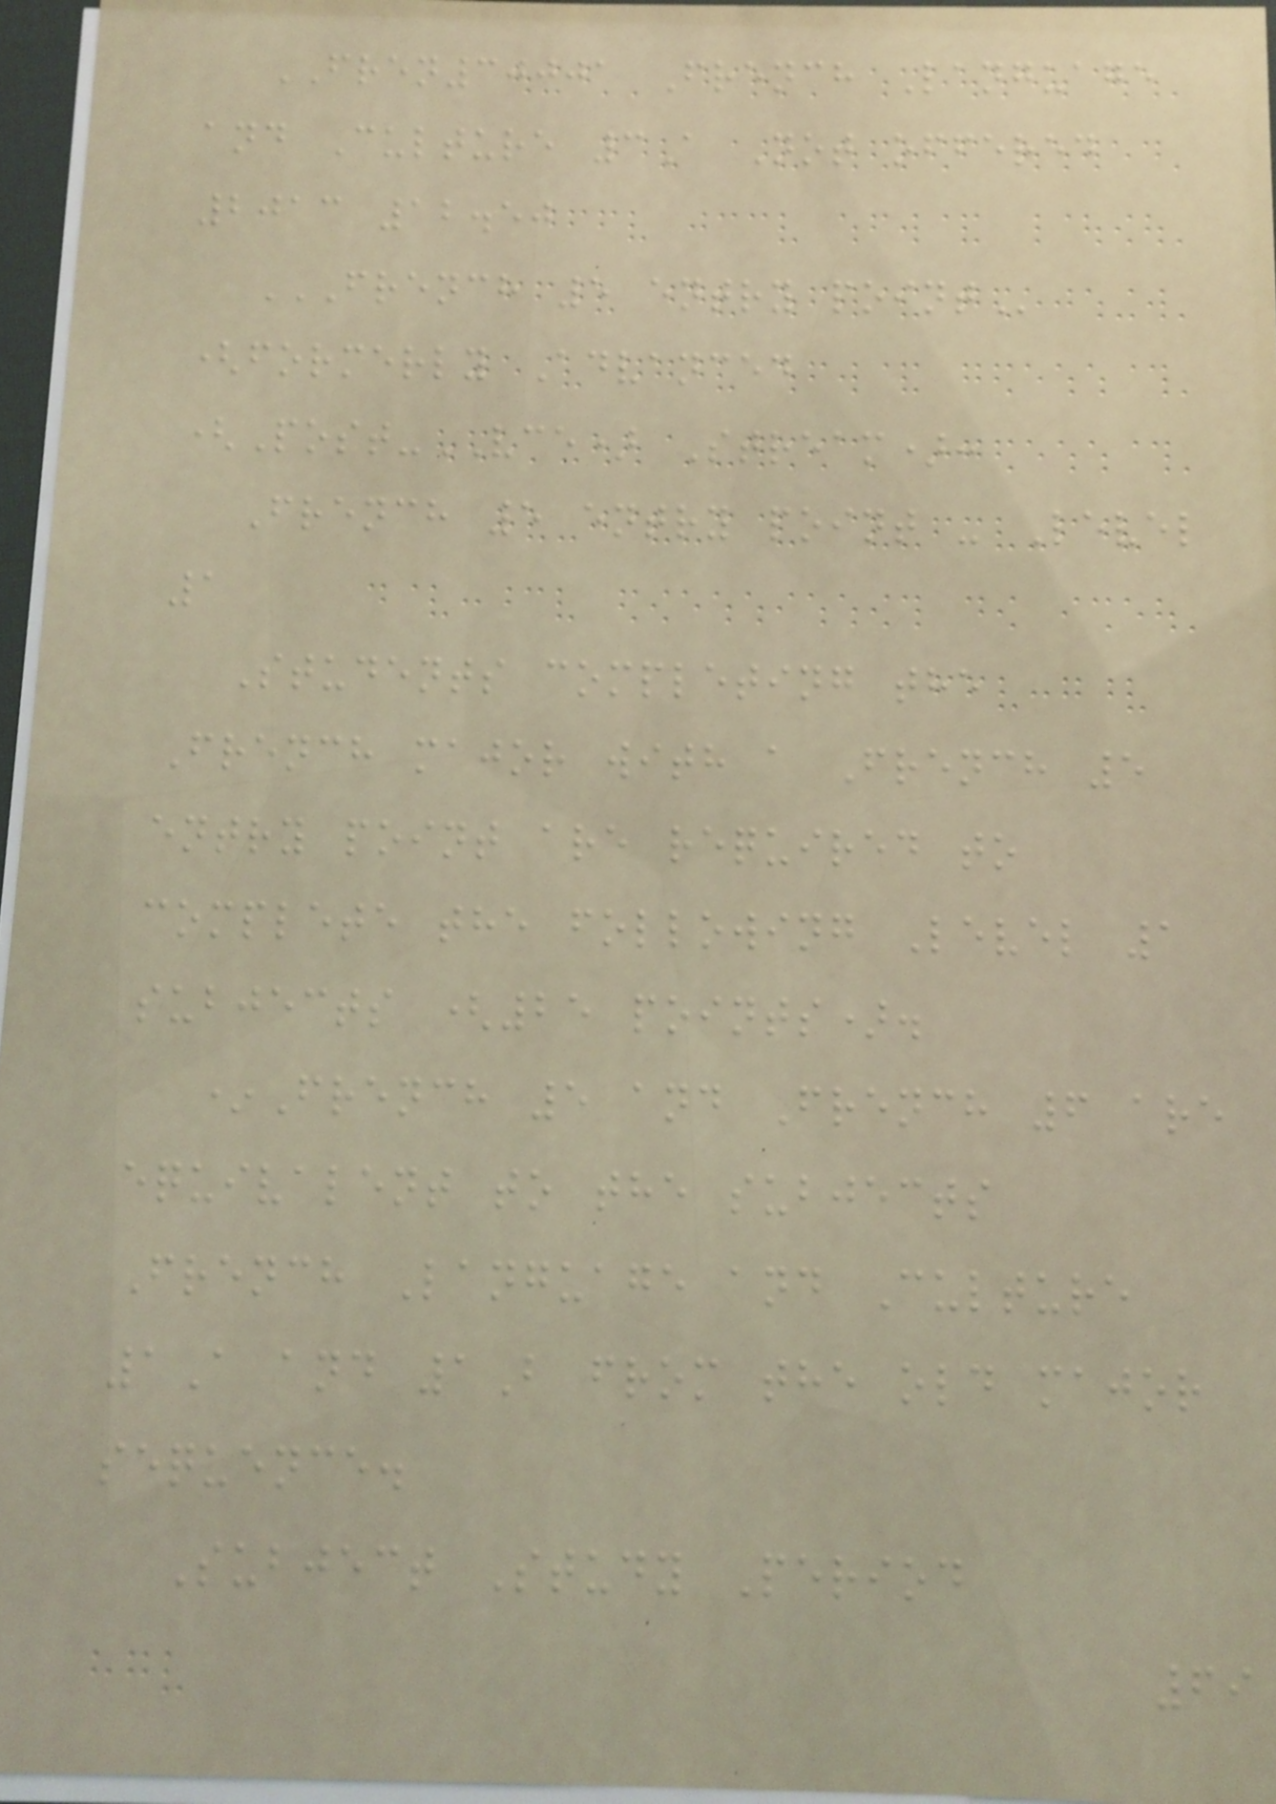FREN30001 French Language
and Culture 3A Not offered
2013 12.50
FRENCH 5 ENTRY POINT
(formerly Advanced
(Post-VCE) Stream):
French 5 entry point - Level
1
Students completing the
French major with a French 5
entry point are required to
complete the following Level 1
subjects (25 points).
*French 5 and French 6 are
equivalent to the subjects
French Language and Culture
1A and 1B from the old major
sequence.
Subject Study Period
69
